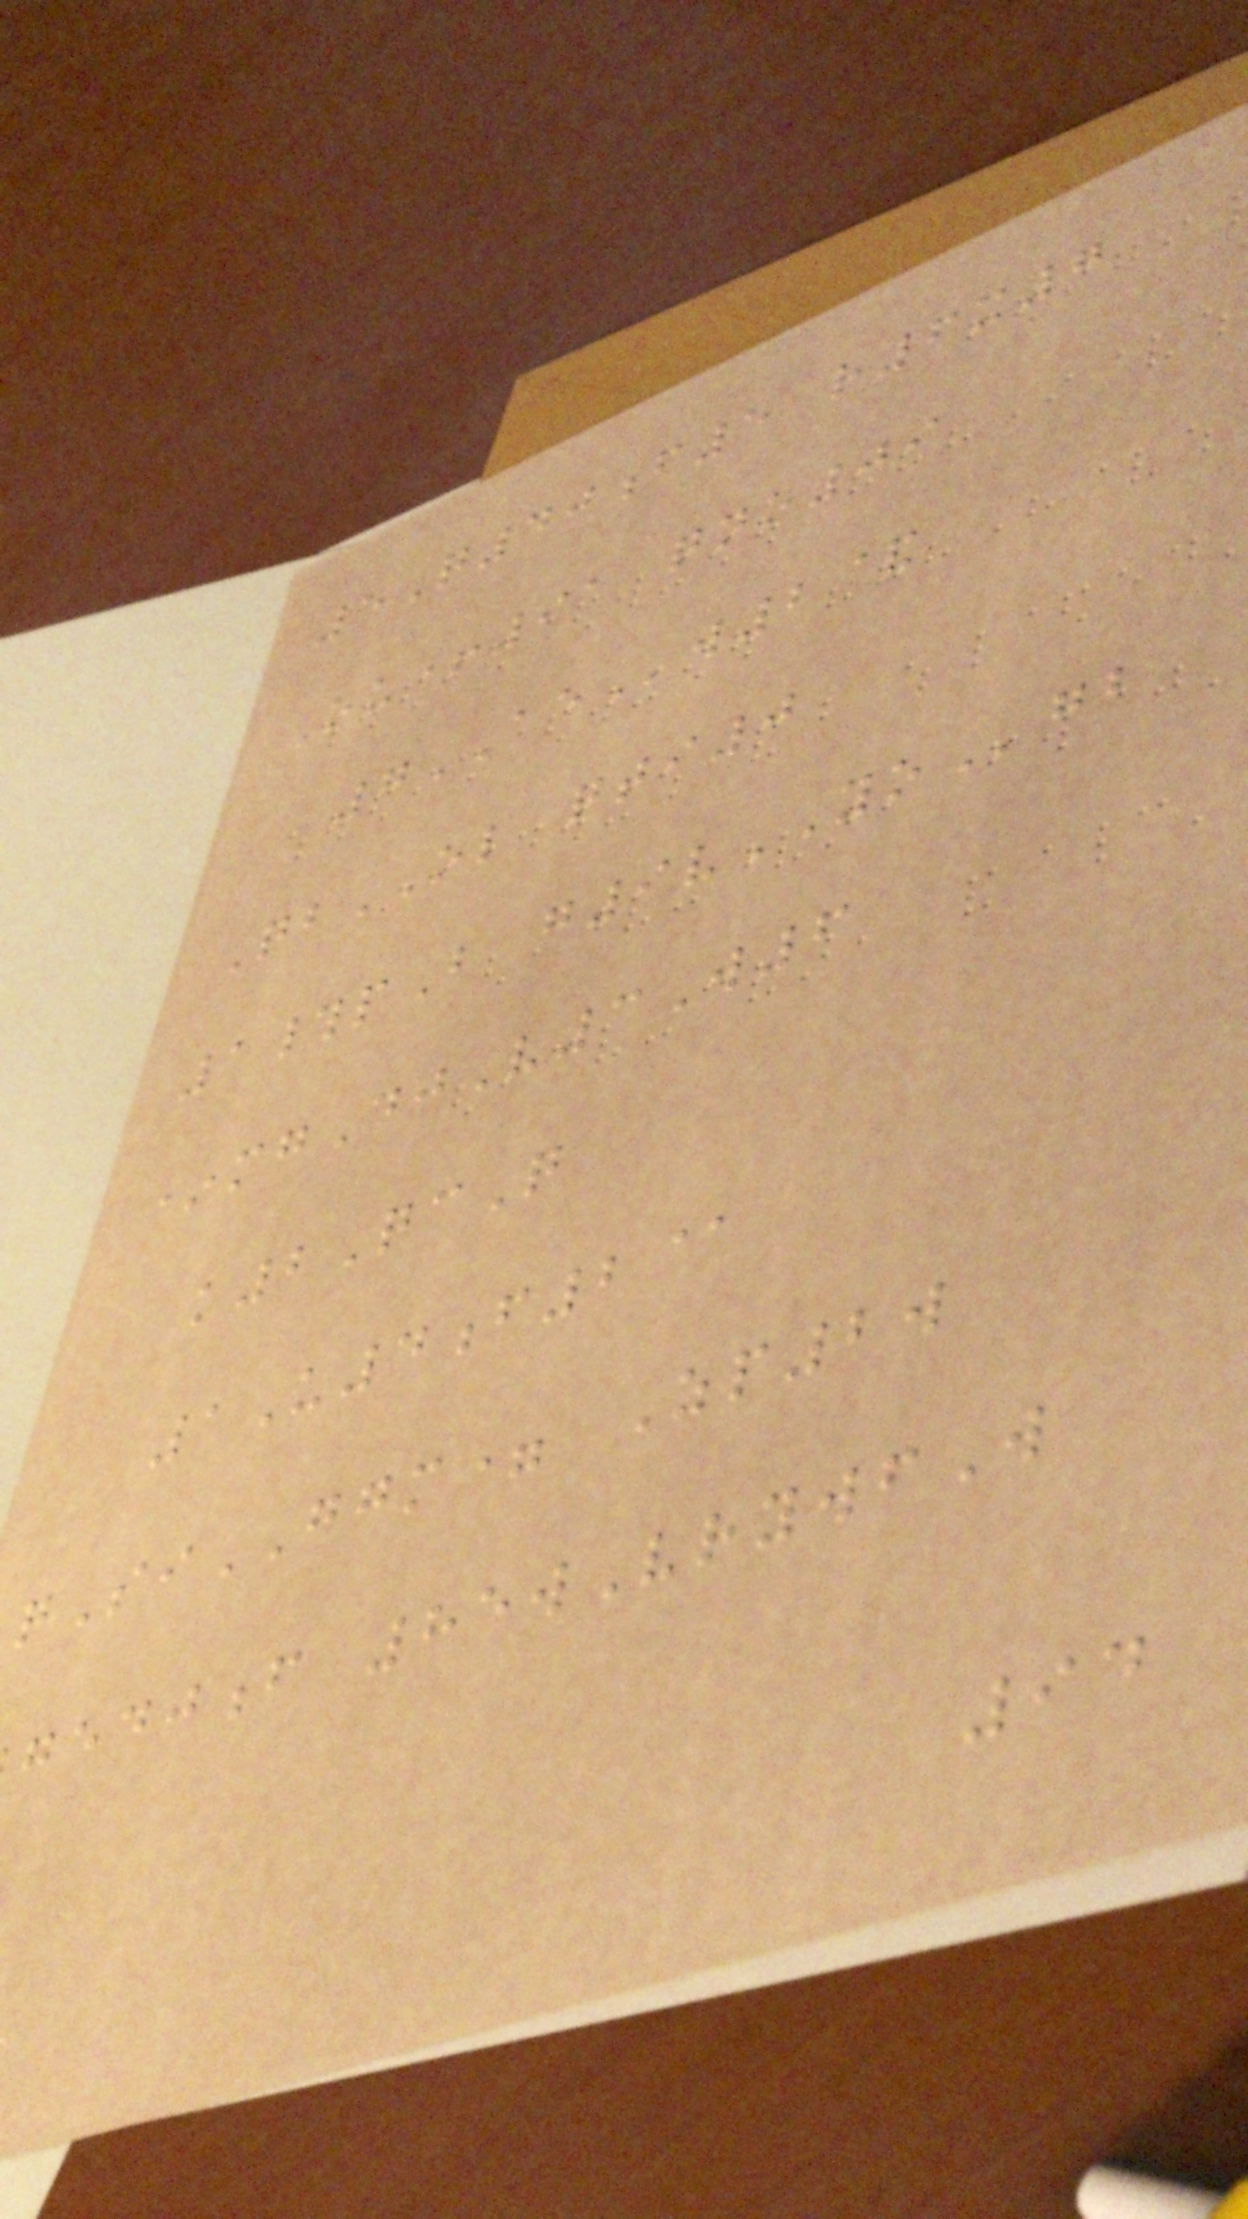5Q40f5 r6x7
Ou+91 qno09
7AEw2&
QbOL qti0
1#pB g9vYOgb
*mgDjV3W6
k2QcQ
1U4f2@
qSiGGM= Zp2w
f 85wVrywfW
94
